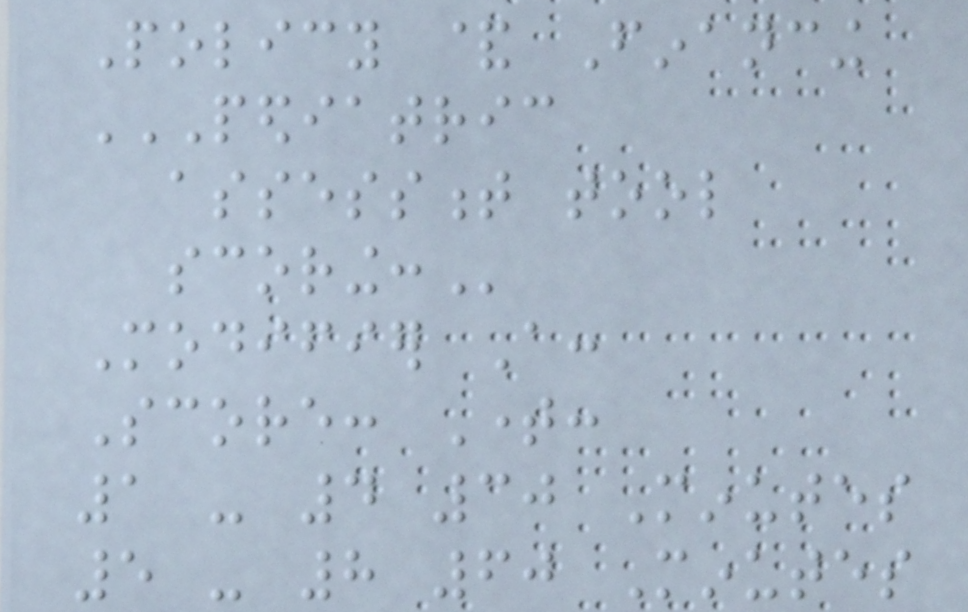Policy & Financing
PEDIATRIC
ASSESSMENT TOOL
SCORING:
Modifier A:
Score: Time:
1 - 4 30 Minutes
5 - 8 60 Minutes
